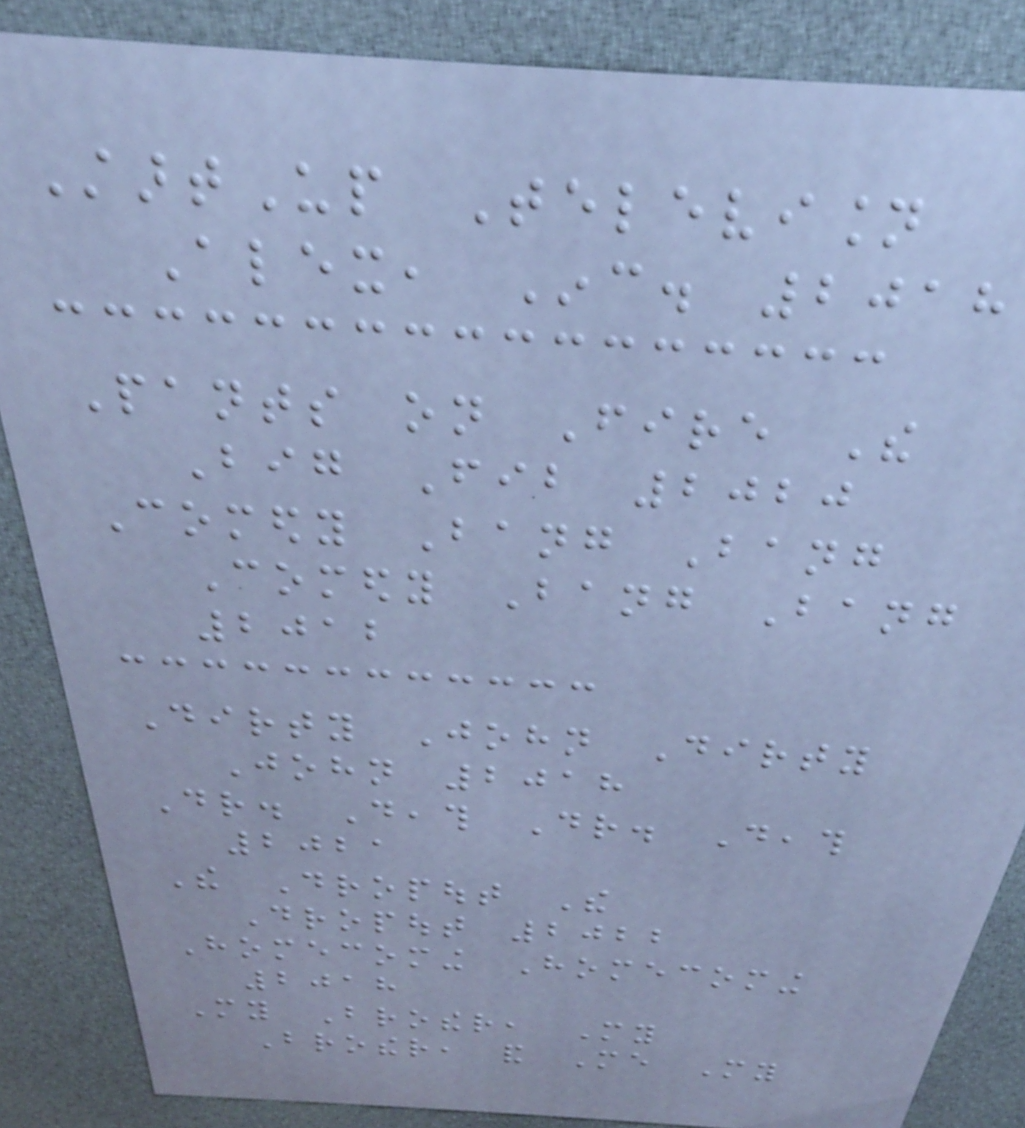StartUp Television
Alex, Inc. 2018
Pants on Fire The
Big Fib 2020
Comedy Bang Bang
Comedy Bang Bang
2012
Dirty John Dirty
John 2018
Dr. Death Dr. Death
2021
The Dropout The
Dropout 2022
Homecoming Homecoming
2018
My Brother, My
Brother, and Me My
